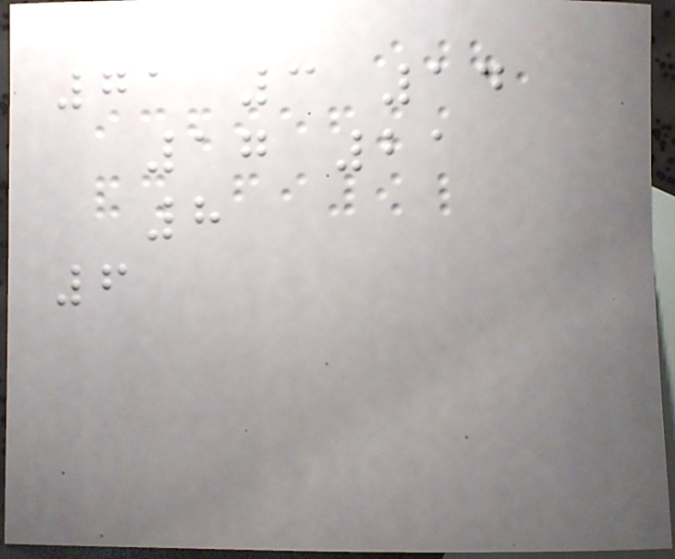71 3 14
17 21
8
6
